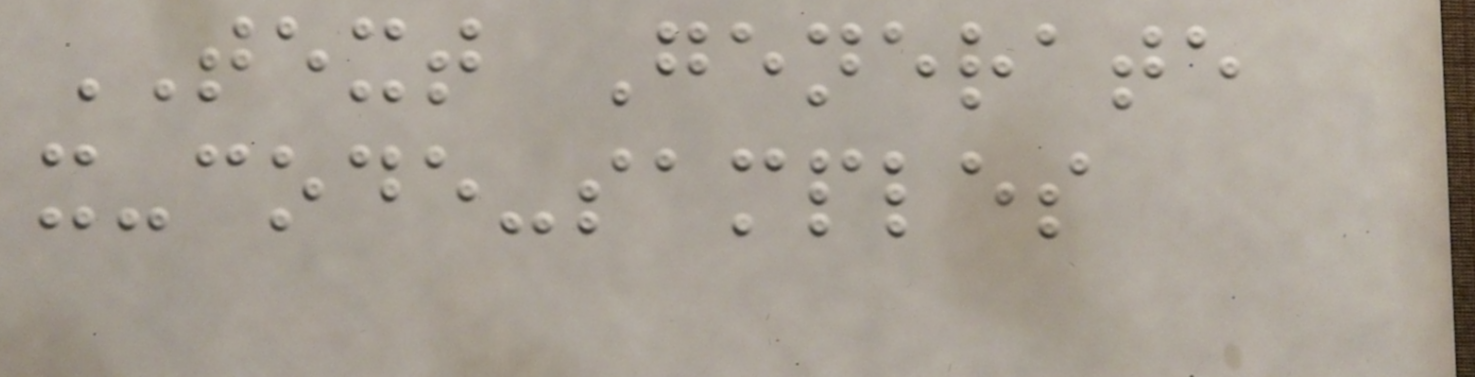TEXT Generate
x-code-samples
